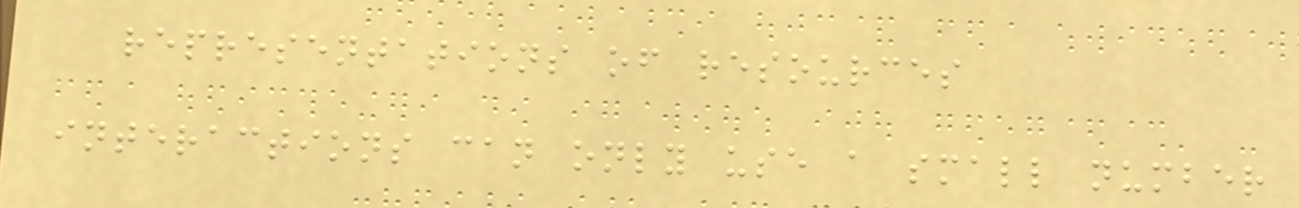representations of resources
interactions can only use a small number
